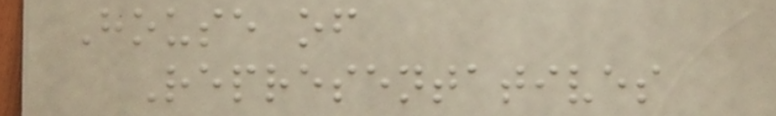House of
Representatives
